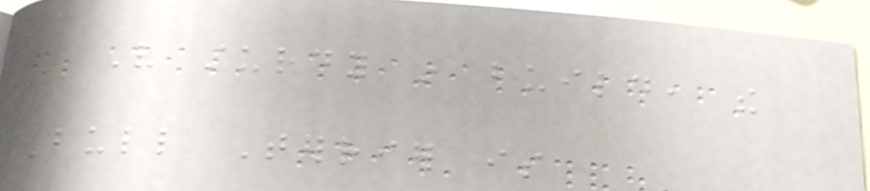Very sturdy in build, the
Bull Terrier is
